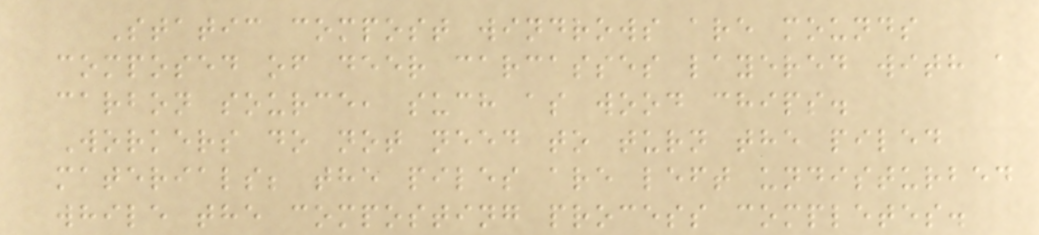Static compost windrows are mounds
composed of deer carcasses layered with a
carbon source, such as wood chips.
Workers do not need to turn the piled
materials; the piles are left undisturbed
while the composting process completes.
